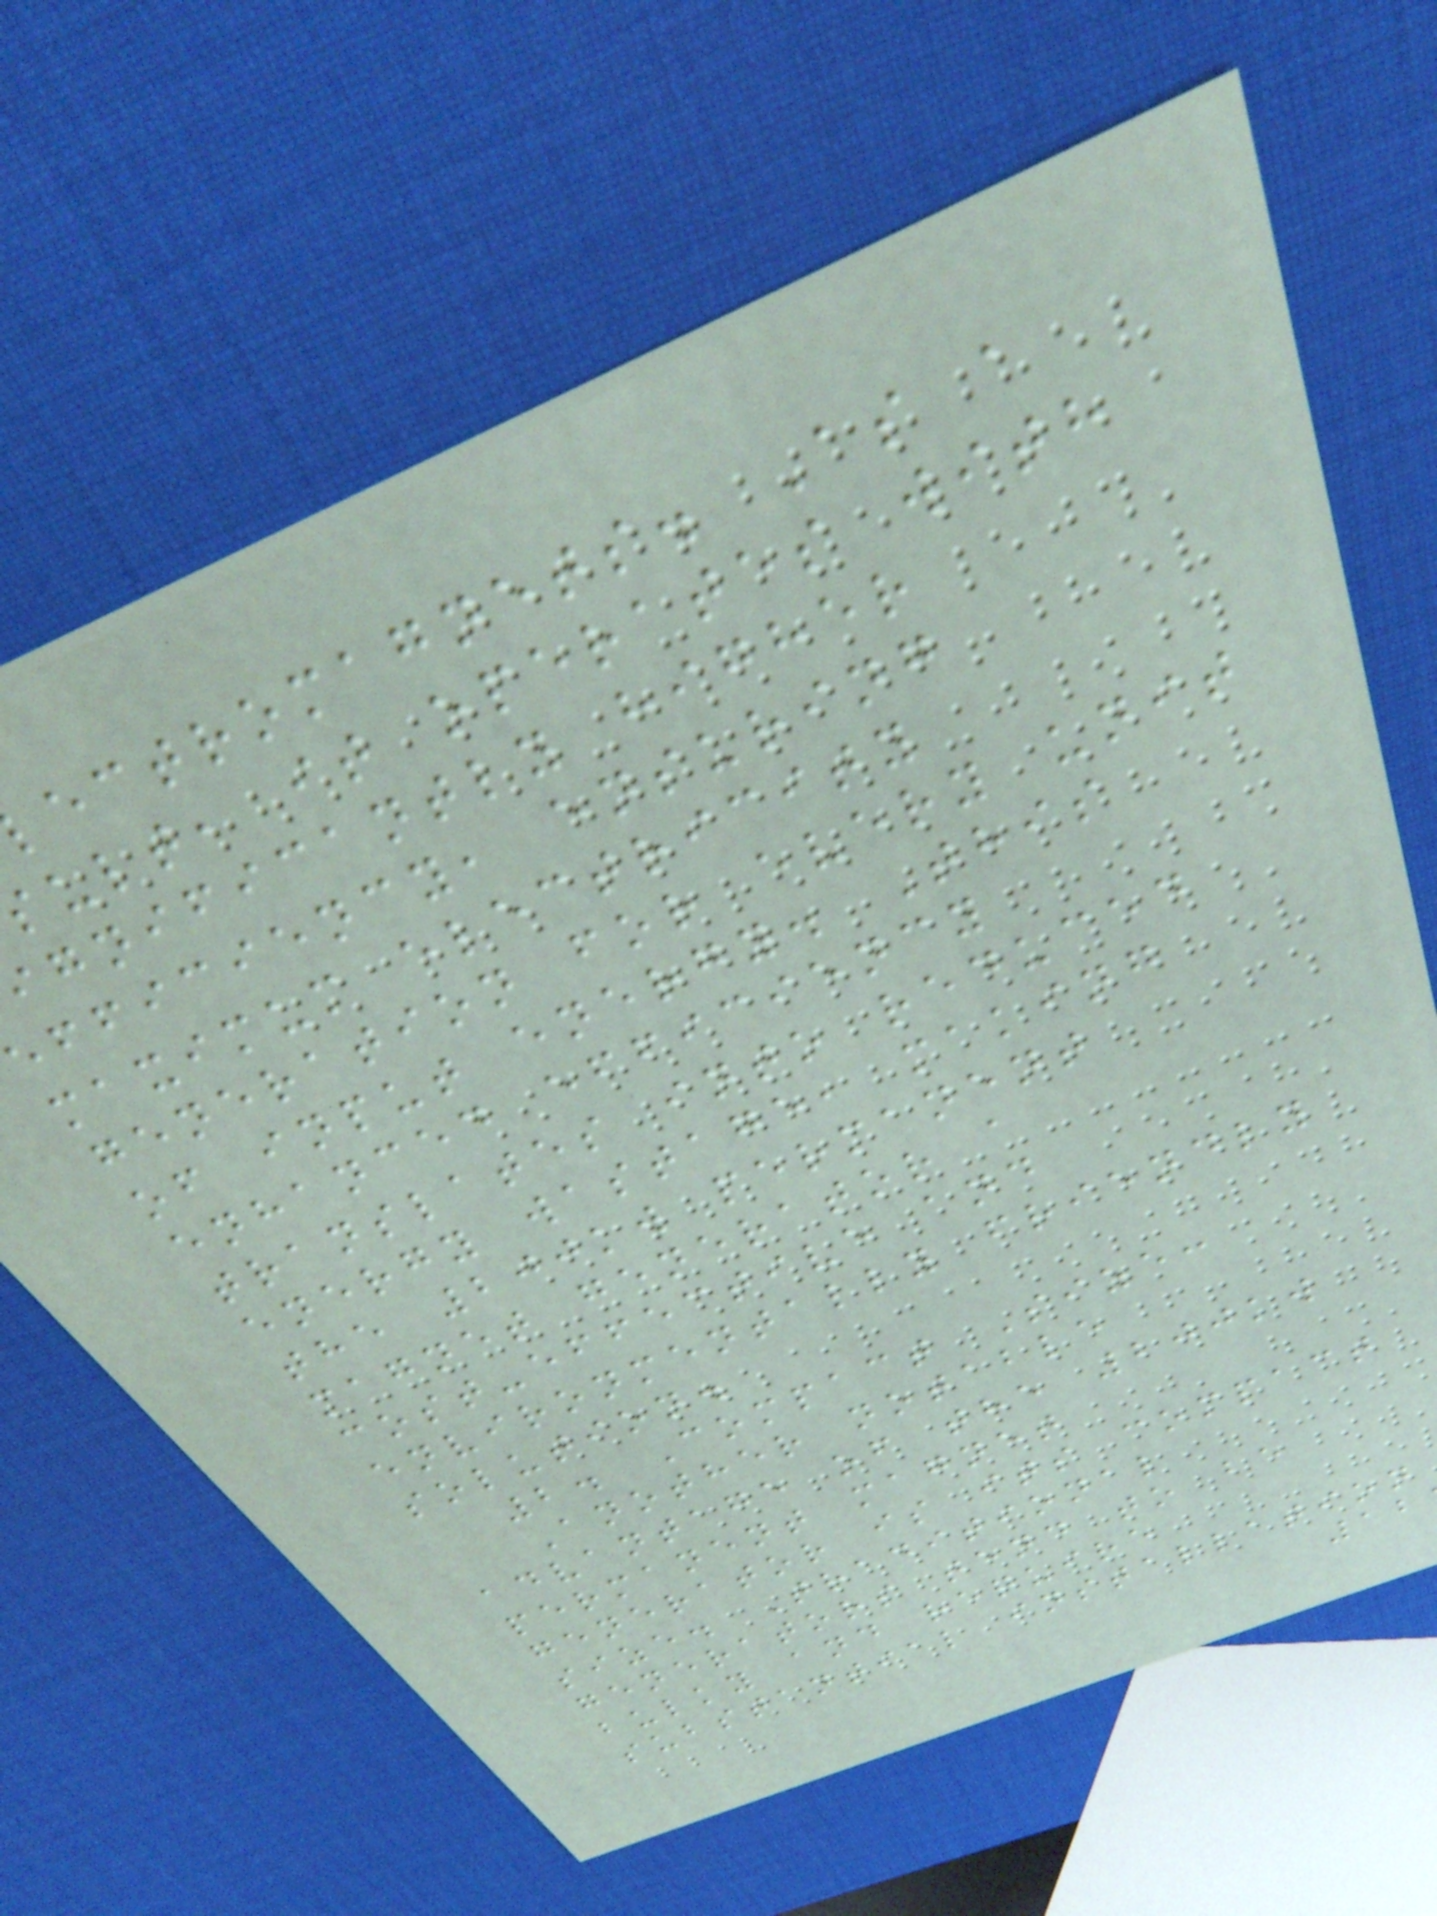ectromagnets. As a
ult, it operates with
ignificantly higher
efficiency, ensuring
maximum electricity
generation for every unit
of input energy. This
enhanced efficiency
translates into reduced
energy wastage, making
the 200kw permanent
magnet generator a
cost-effective and
environmentally friendly
solution.
2. Compact Size:
Another notable
advantage of the 200kw
permanent magnet
generator is its compact
size. Traditional
generators tend to be
bulky and require
substantial installation
